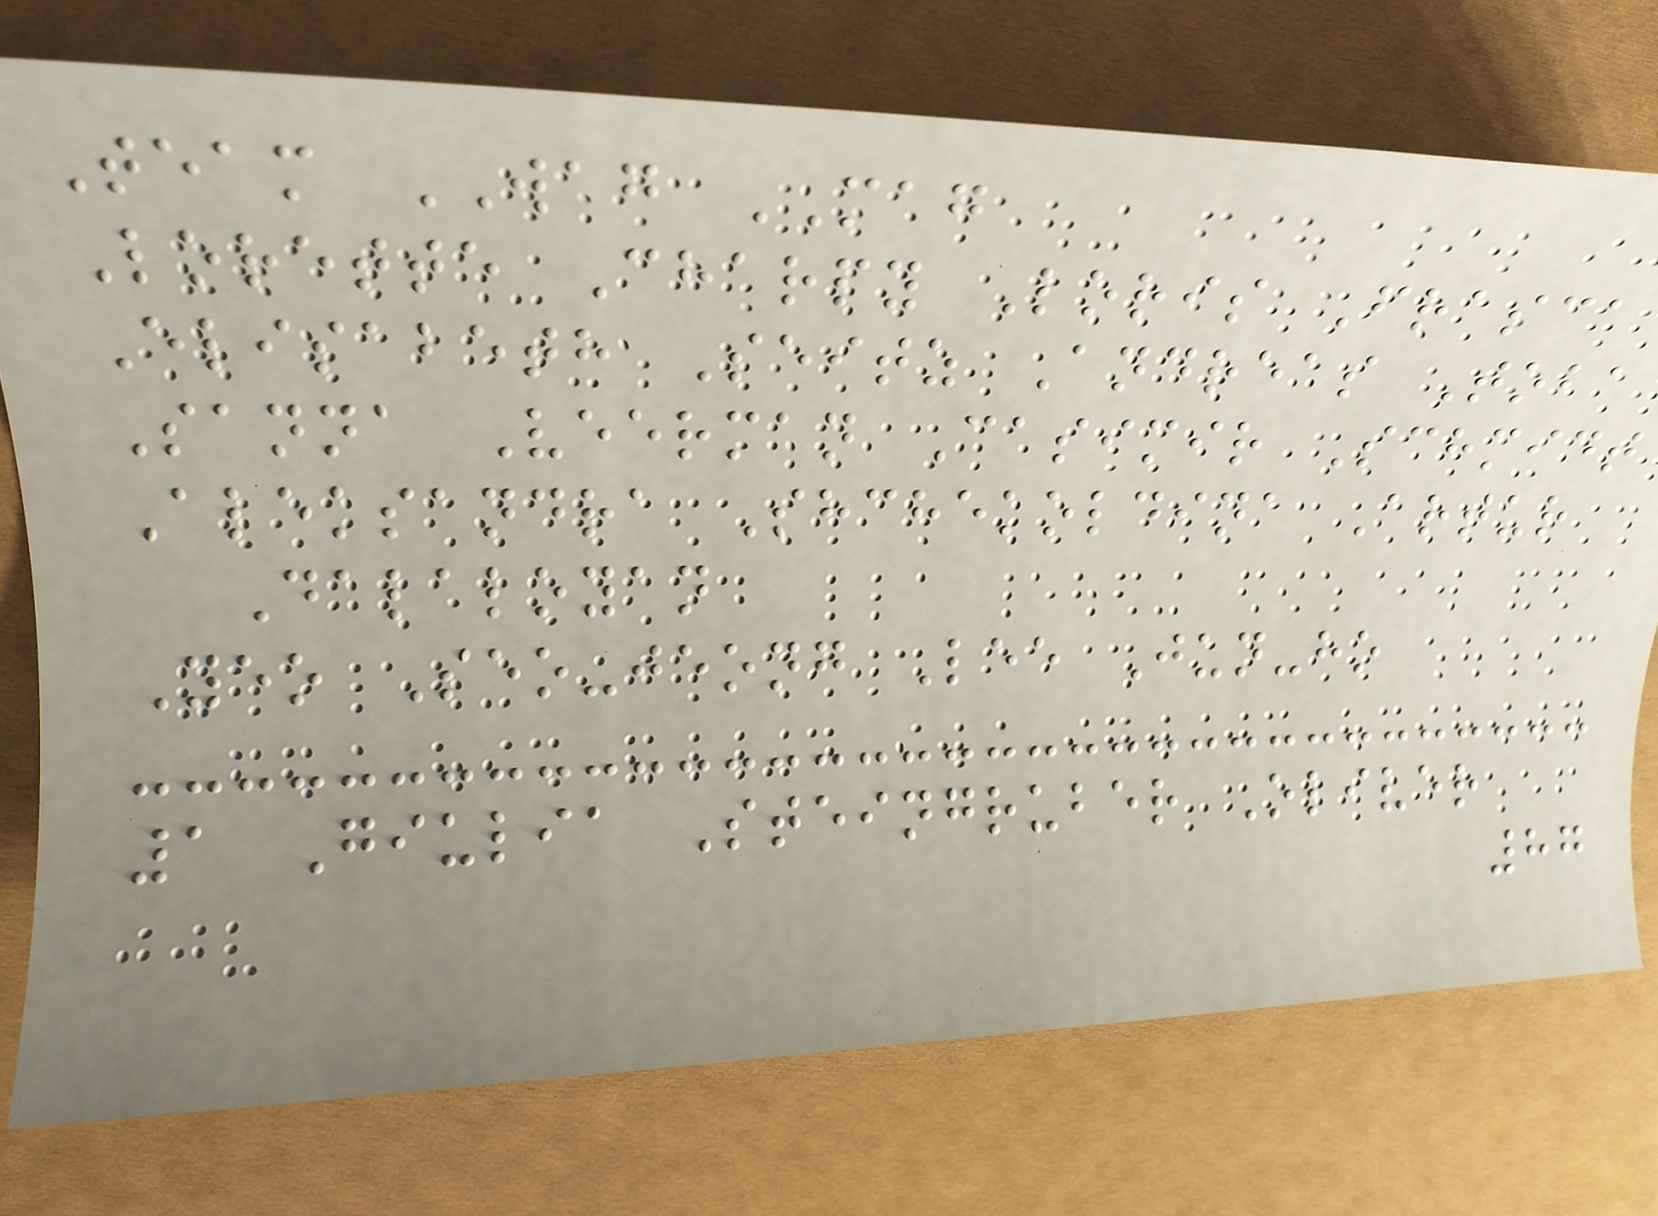Team WAG MAG
Lorette Charpy Loris Frasca
Elisabeth Seitz Andreas Toba
Sanna Veerman Casimir Schmidt
Aleksandra Shchekoldina Artur
Dalaloyan
Yeo Seo-jeong Lee Jun-ho
1 Giulia Steingruber Oliver
87
